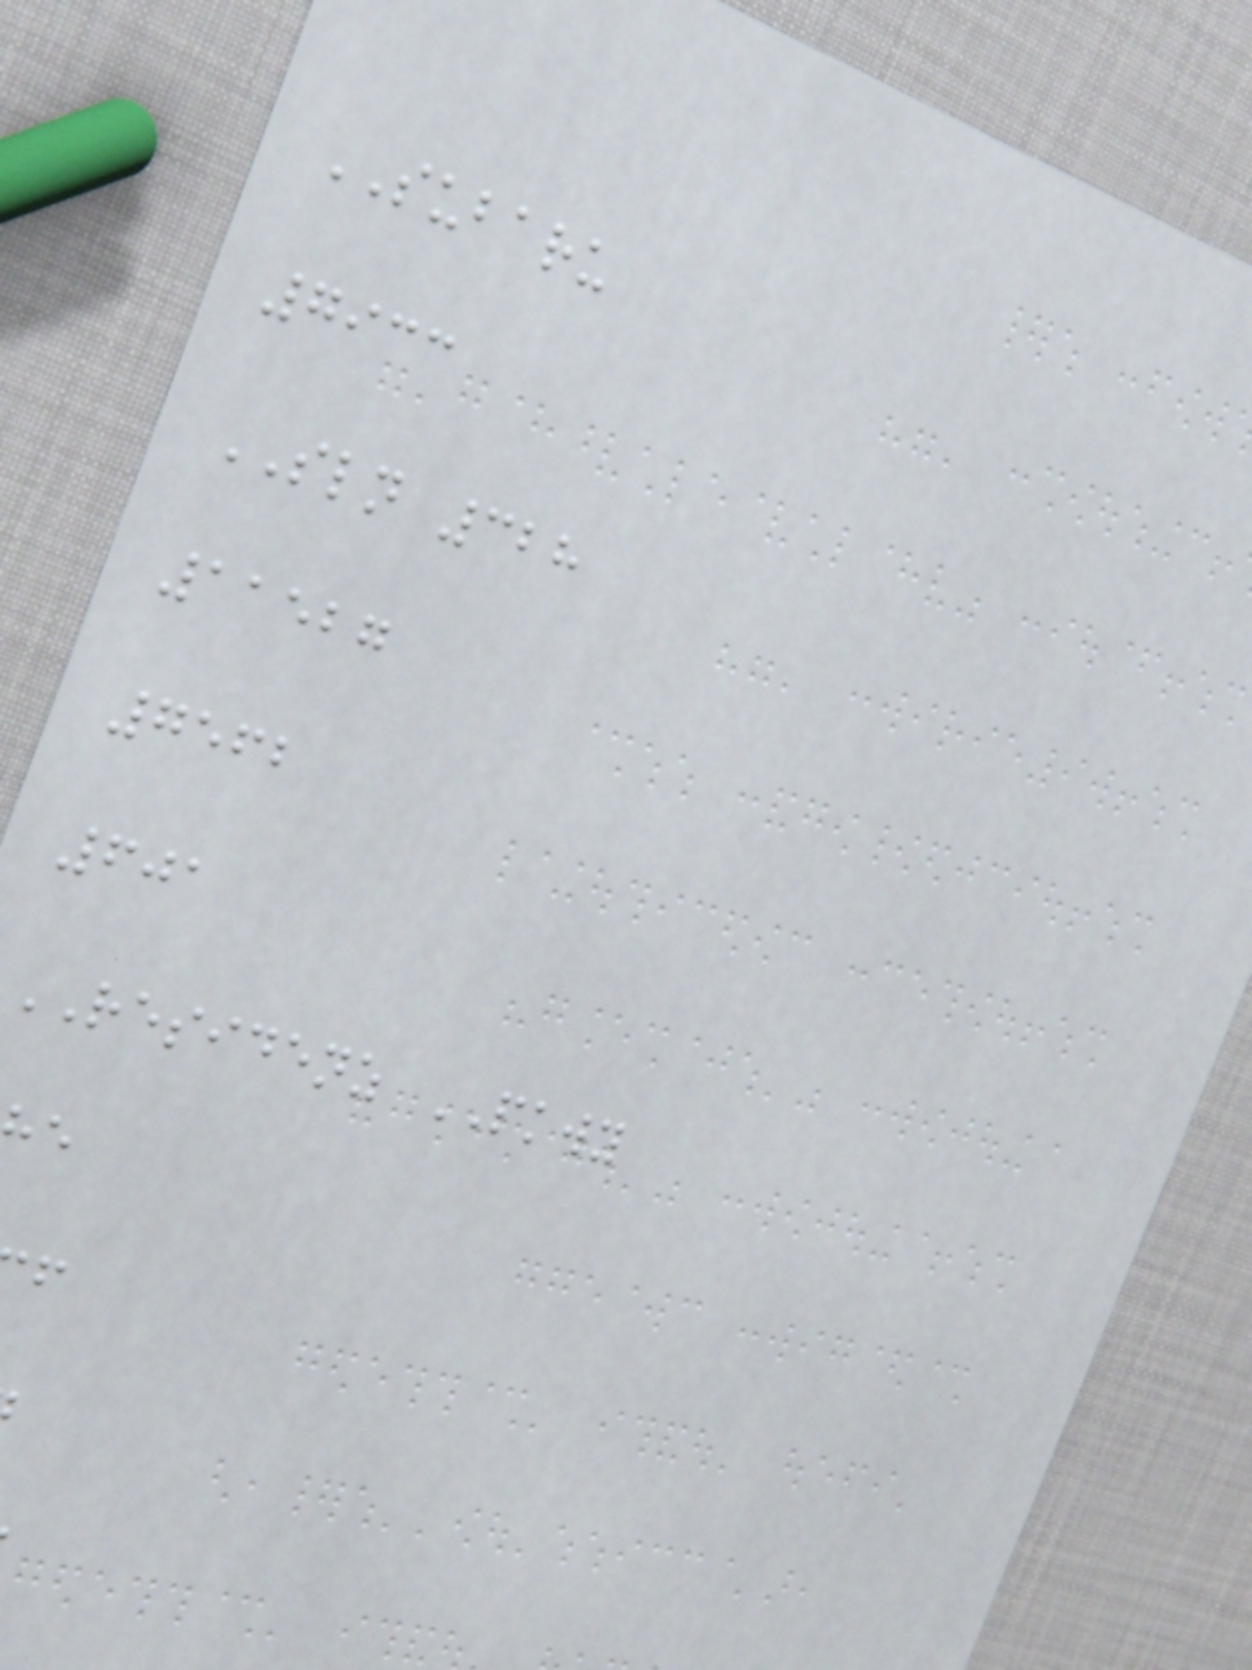SUBARU
7933
SLN 328
11527
7562
601
RESIDENZ PKWY
